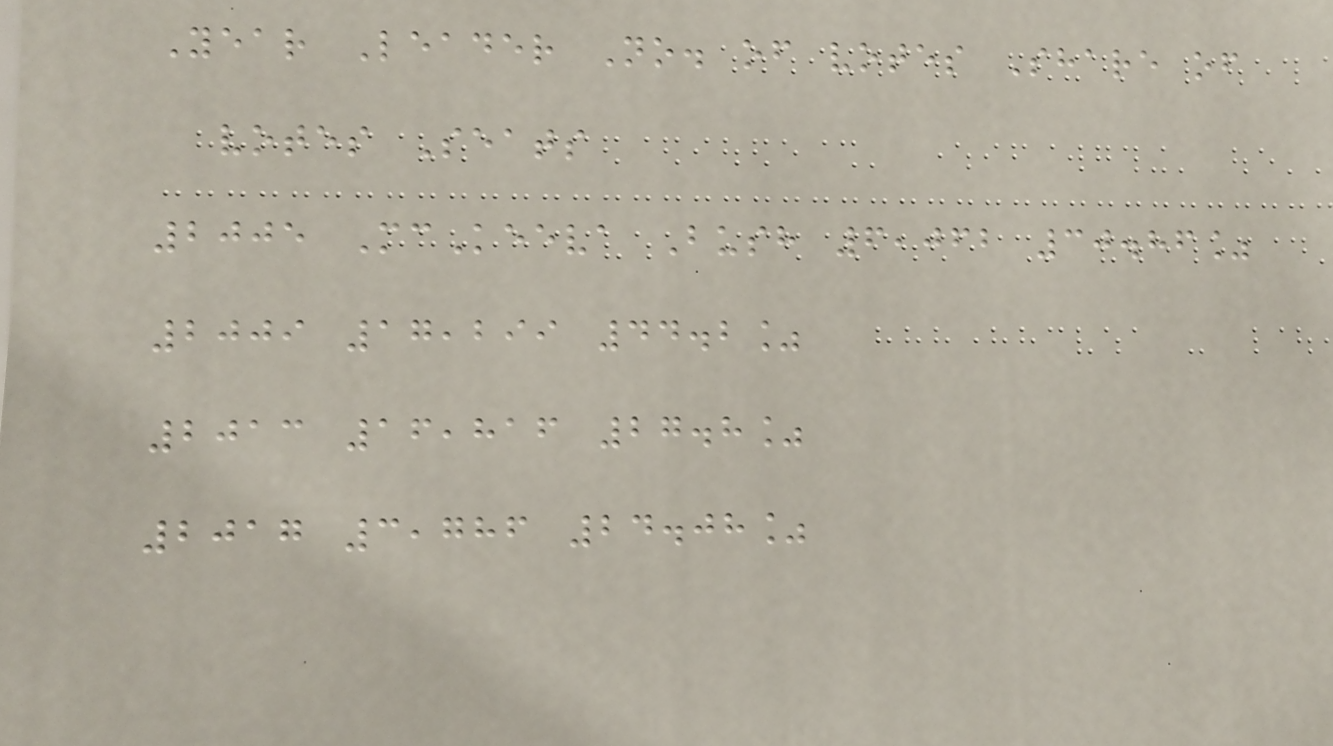Year Leader No. of votes Share of
votes Seats
2005 McKeeva Bush 6,062 30.86%
2009 17,299 44.2%
2013 16,816 27.8%
2017 3,786 24.08%
